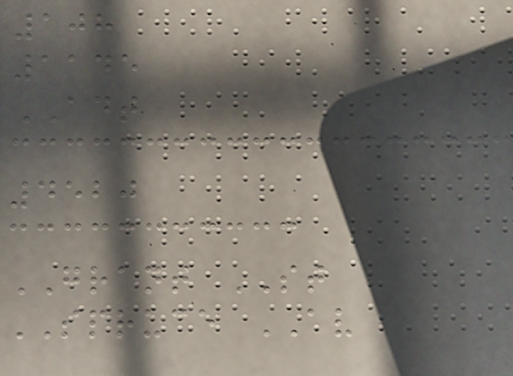108
1145
ADT
4520
GRANT ST
SPRUCE AV
